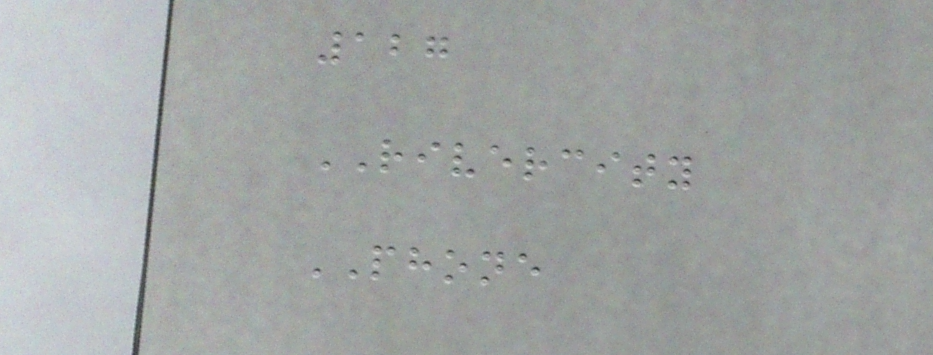127
RIVERCITY
PHONE
